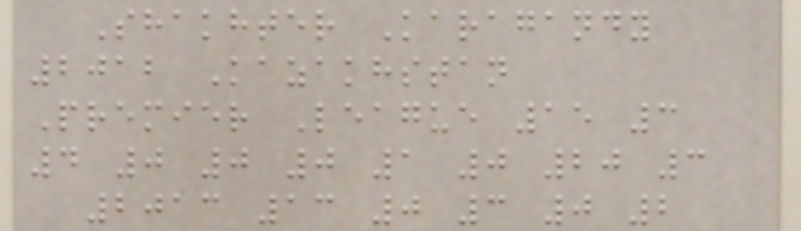Shakhter Karagandy
2012 Kazakhstan
Premier League 15 3
4 0 0 0 1 0 20 3
2013 13 0 3 0 2
